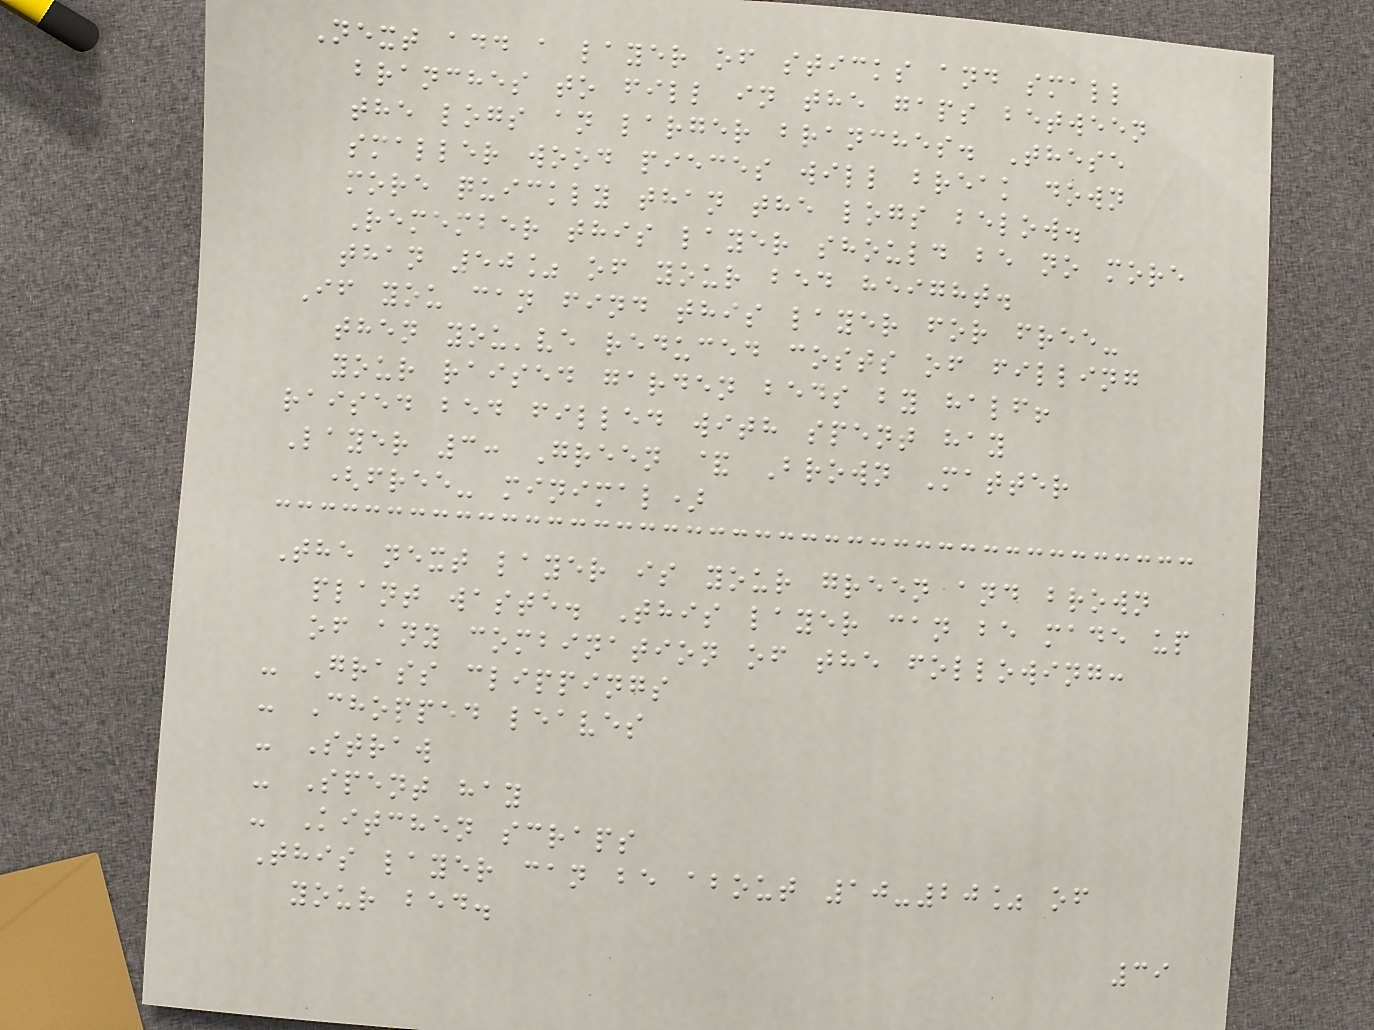Next add a layer of sticks and small
branches to fill in the gaps between
the logs an larger branches. These
smaller wood pieces will break down
more quickly than the logs below.
Remember this layer should be no more
than 50% of your bed height.
If you can find this layer for free-
then you've reduced costs of filling
your raised garden beds by half!
raised bed filled with spent hay
Layer 3: Green & Brown Matter
(free- minimal)
The next layer is your green and brown
plant waste. This layer can be made up
of any combination of the following:
- Grass clippings
- Chopped leaves
- Straw
- Spent hay
- Kitchen scraps
This layer can be about 10-20% of
your bed.
39
